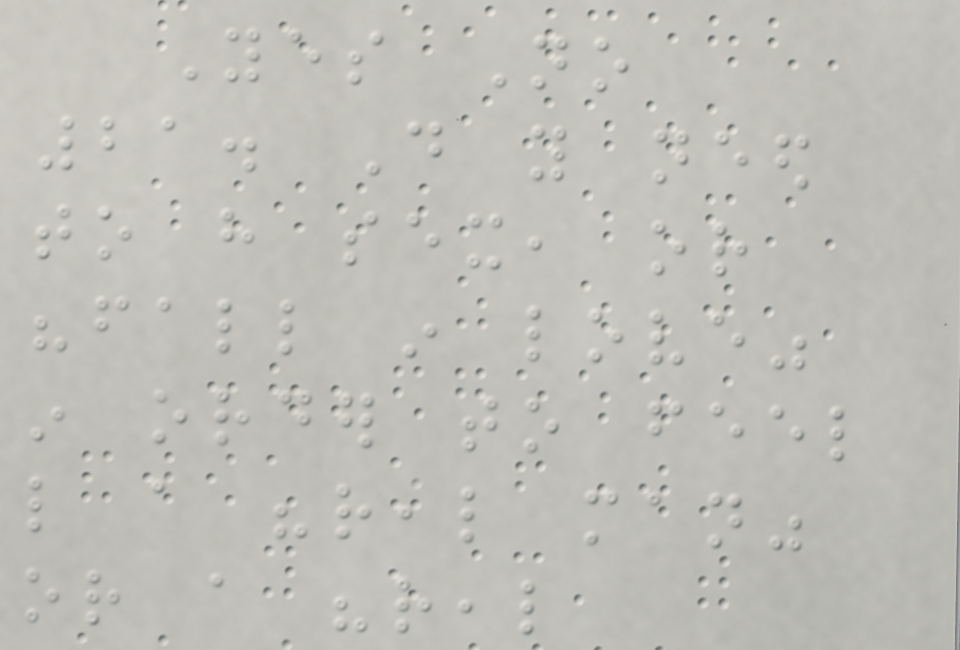Yes No
21. Do you need
to have sex, or
"fall in love"
in order to feel
like a "real man"
or a "real
